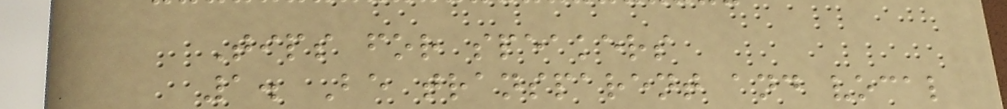Tips for speakers
1. Be transparent and vocal
